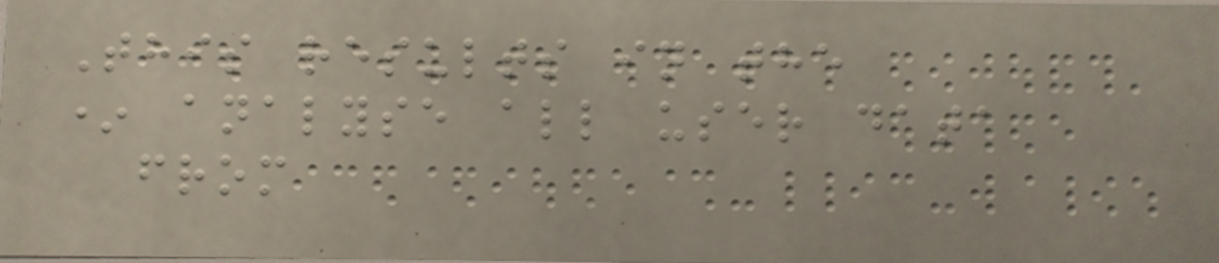This results in the
* analyse all user data
from
